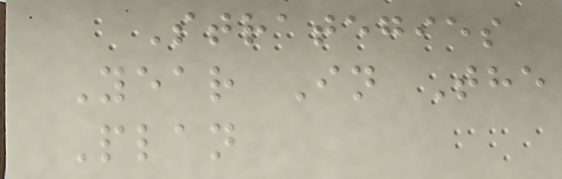Strategies
Year In The
Plan
